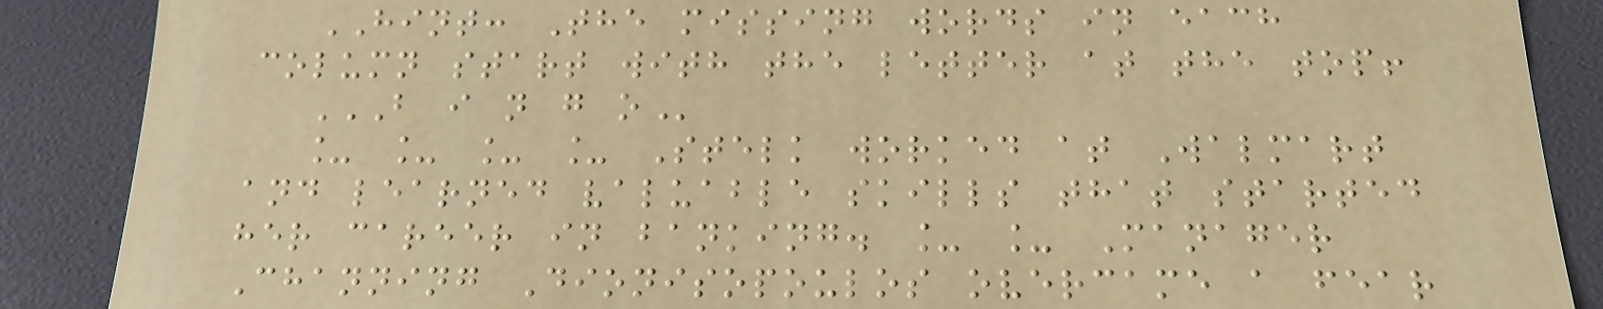HINT: The missing words in each
column start with the letter at the top!
B I N G O
_ _ _ _ Stelk worked at Walmart
and learned valuable skills that started
her career in banking. _ _ Manager
Channing Dionisopoulos overcame a fear
